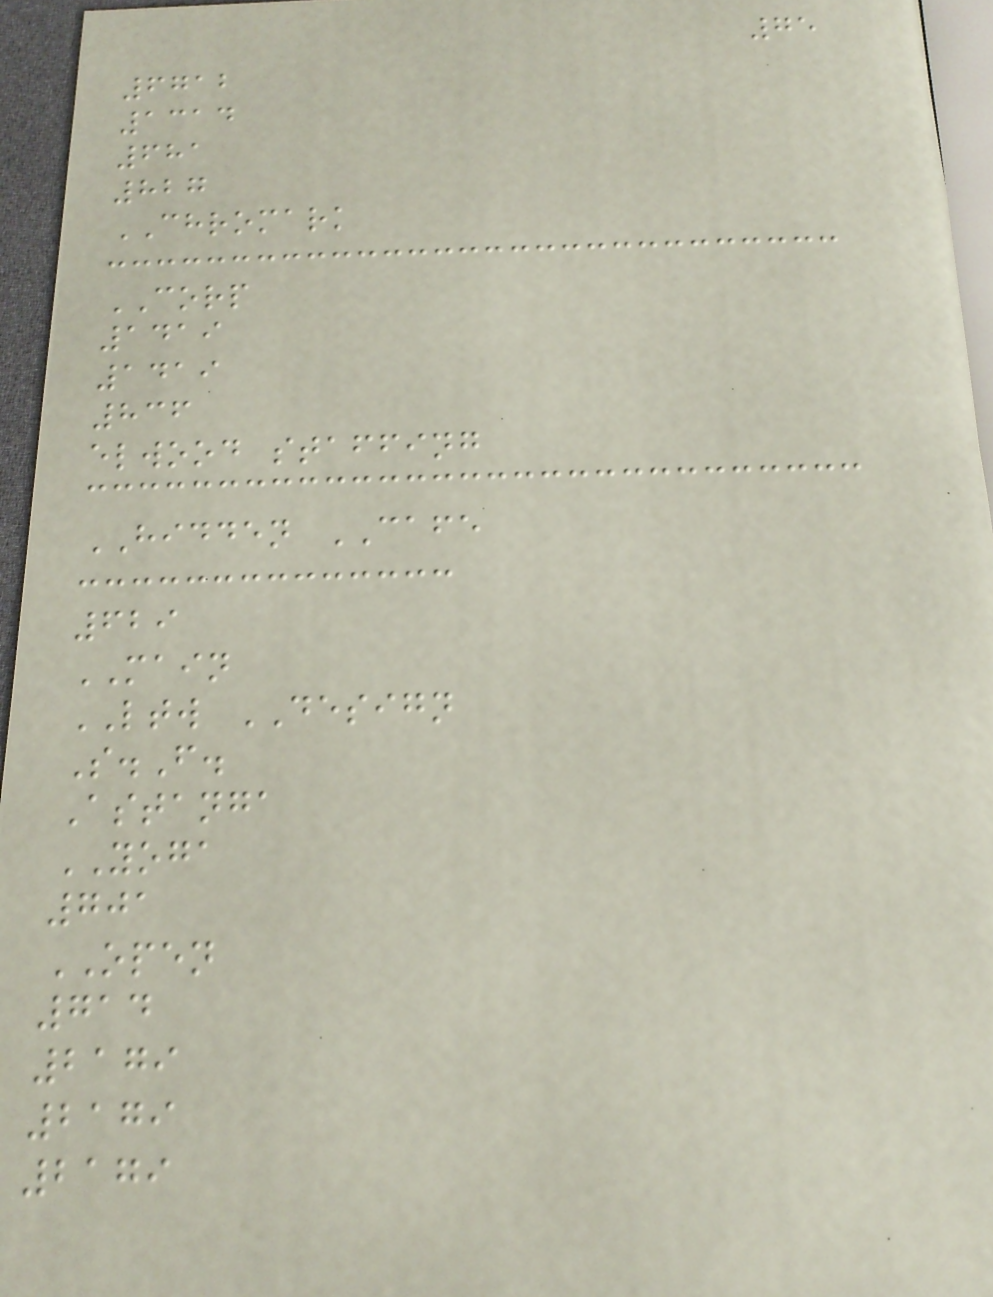75
6712
1314
681
827
CHROMARK
CORP
1419
1419
836
elwood staffing
HIDDEN CAFE
629
MAIN
LTW DESIGN
S.F.
Astanga
YOGA
701
OPEN
714
2179
2179
2179
